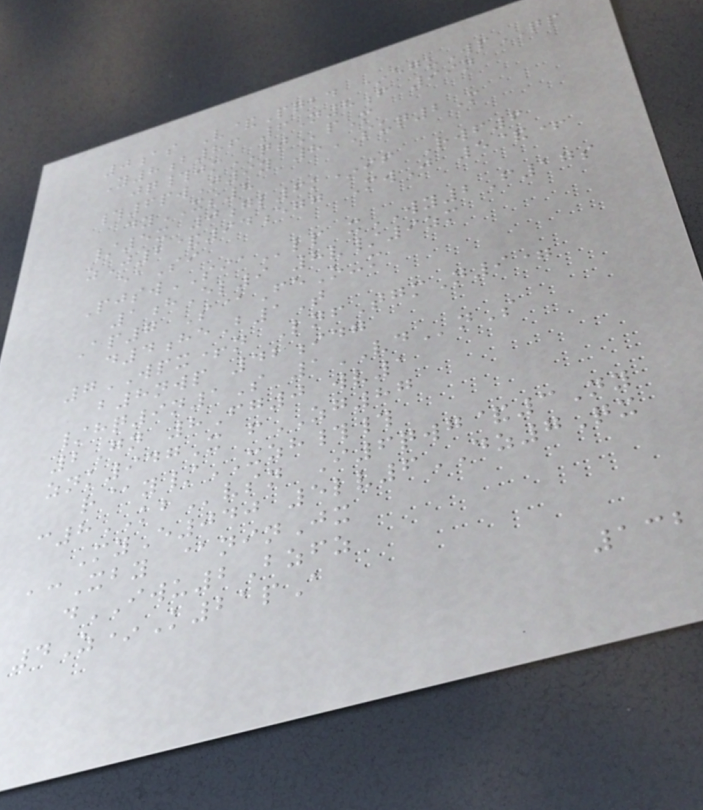0as V&Pqbd *eguWpQP
Y8b86 6N8f 99n
jq#jmQTpM
#6pwJ9y 8SUQ2M
dyXS8
/5x 0gl6k*if Rwf6
zJ2&94egg MwJ 5&+
eaSi
PjswSIAlp xWY2F17s
1hEl9 8v/9zm
Ap7 S@FeO-m
d4heB1T
7WPX+n LnfTgmN9=
b8nwp 42idg
/hq9n1S 1VDnS
2Gn 8Fg0 wv1
znk947X fZG87
r@y/XZH##
c8KBvsn I6qwg&3Ny
MyE040 5lv6DZ7Qx
acXby @ninJx
dIWU2Bzfz
4Z*K21pA
132
